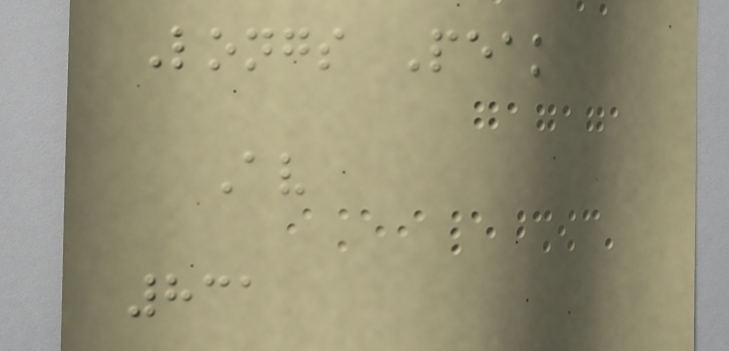Longs Peak
Av
831
